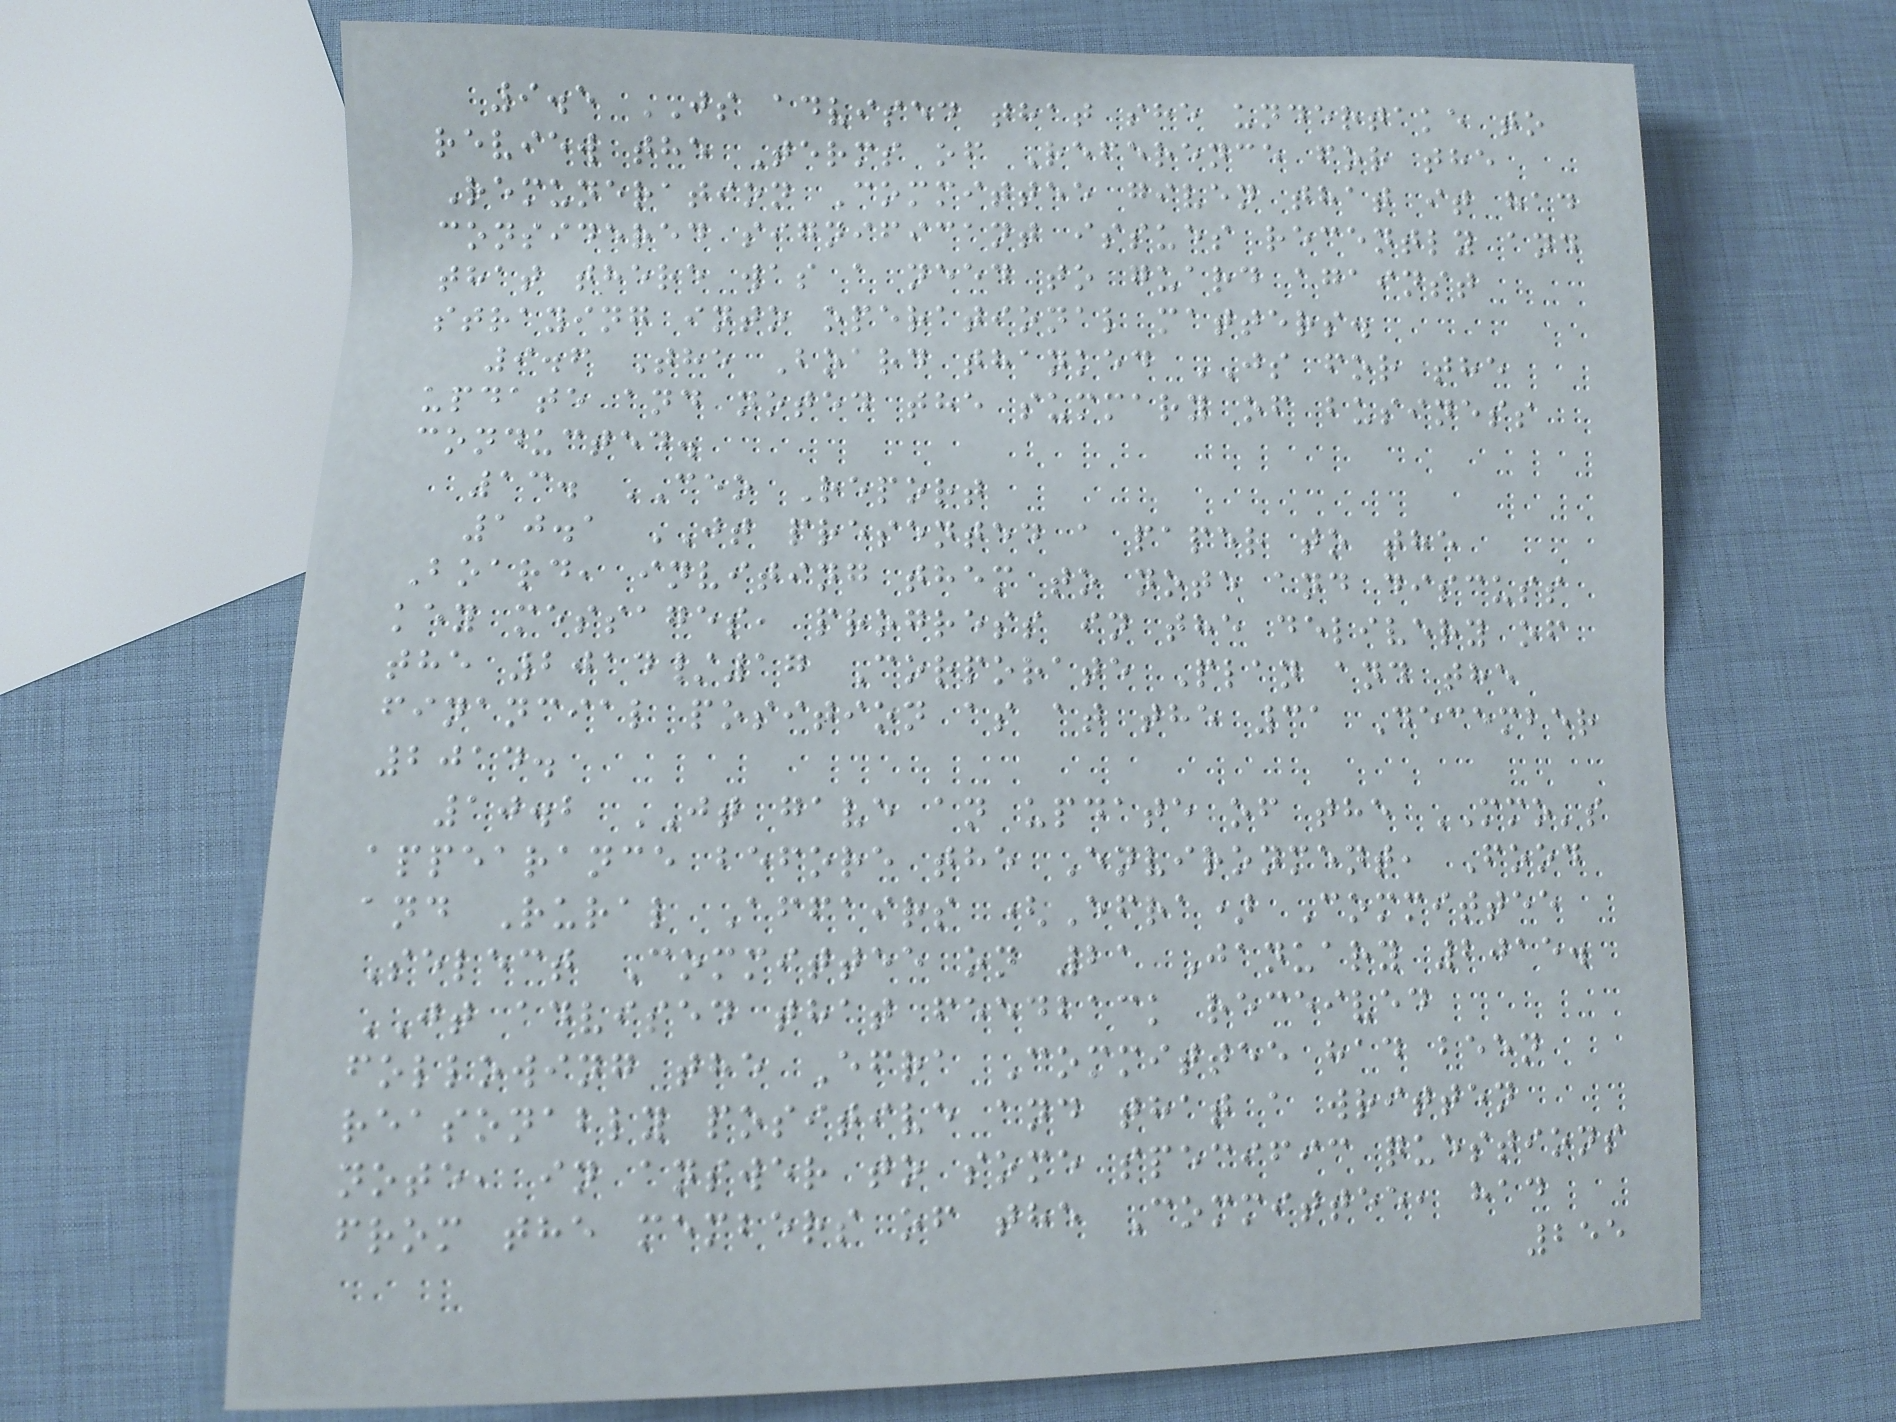9.5 JS advised that she undertake to
review the Terms of Reference for the
Remuneration Committee given that it had
considered significant issues recently and
that there was a need to guard against
straying into operational matters.
9.6 The Board thanked JS for the
update and noted the summary of business
conducted.
13. CEO Report
10.1 JT presented a paper to the
Board, inviting them to note and discuss
key messages, progress in the delivery of
the 2014/17 Corporate Plan and the
financial position as at the 31 December
2014.
10.2 JT gave an update of the MMO's
appearance before the Environment, Food
and Rural Affairs (Efra) Committee
Select Committee on 21 January 2015.
JT advised that feedback received
following the Efra Committee had been
reasonably positive and that a written
note, in answer to some specific questions
from the members of the Committee, had
255
